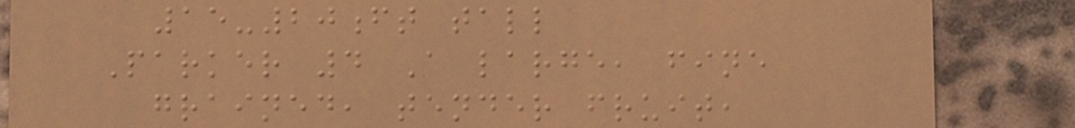15-20ft tall
Parker 4 A large, fine
grained, tender fruit,
